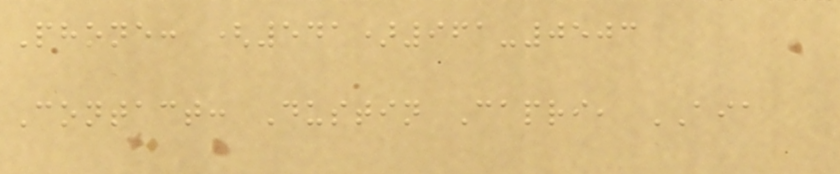Phone: (541)961-0503
Contact: Dustin Capri, AIA
